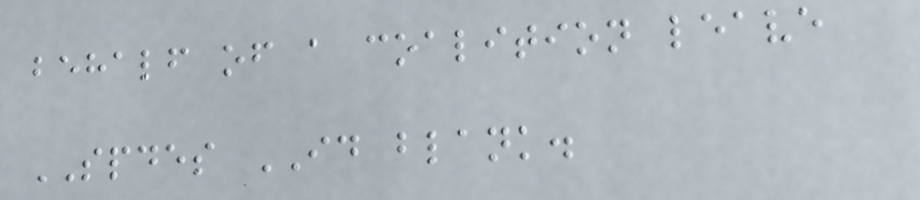behalf of a coalition leave
SPDES ID blank.
